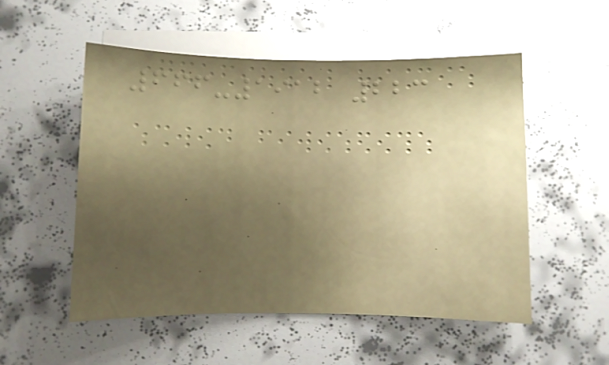666-1912 223
